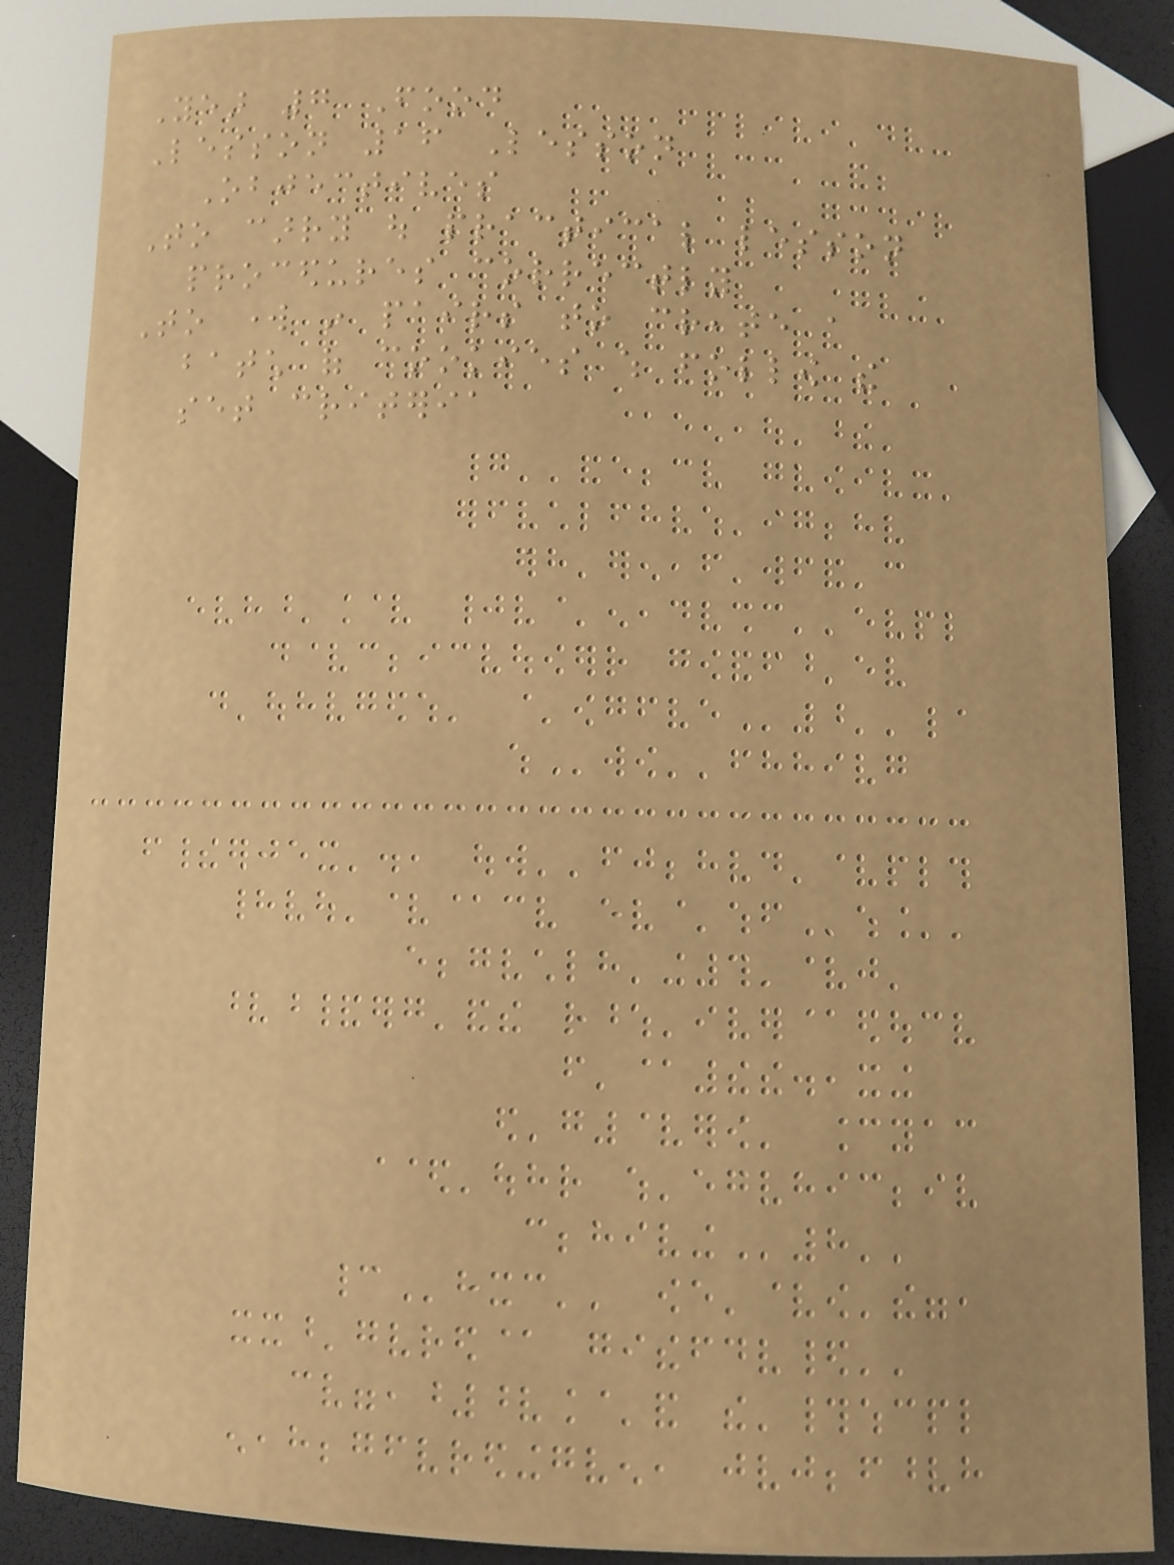Year 7 Food
Lesson 16 Lesson
Objectives
To carry out practical lesson
procedures correctly
To work in pairs to create a
batch of cookies which follow the
set criteria
